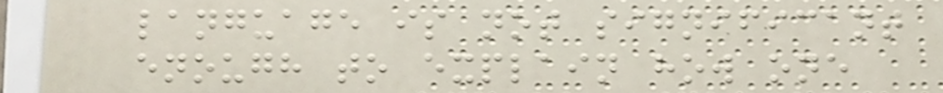language is not significant
enough to explain how one
